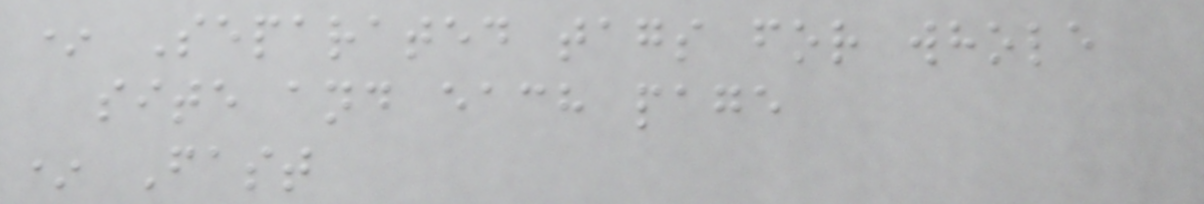* Separated tags for whole
site and each page
* Fast
